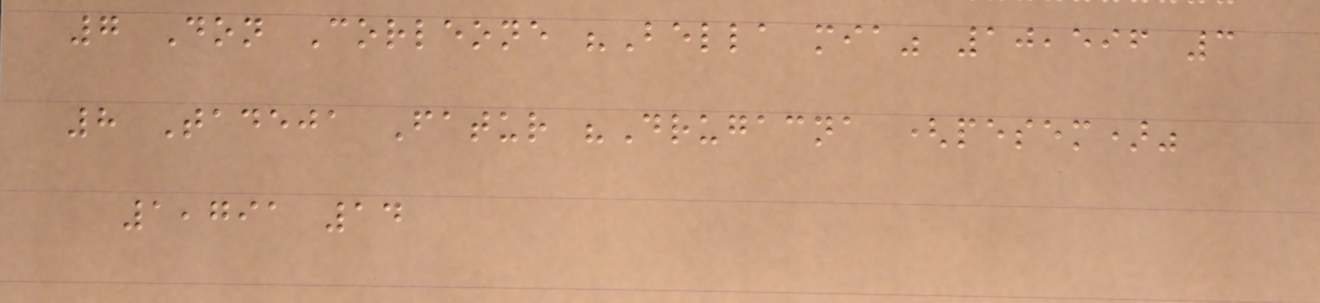7 Don Corleone "Bella mia" 10,596 3
8 Tadeja Fatur "Drugacna (pesem)"
1,791 14
